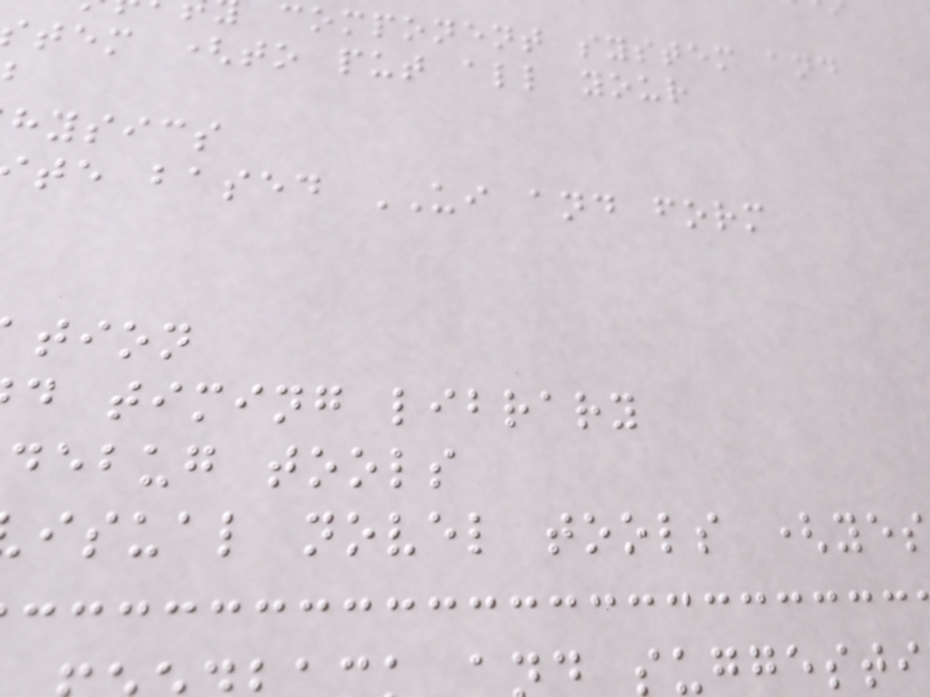component system and
tem (to put all your
hysics
te based UI and form
d timing library
debug tools
isual novel tools (yes
